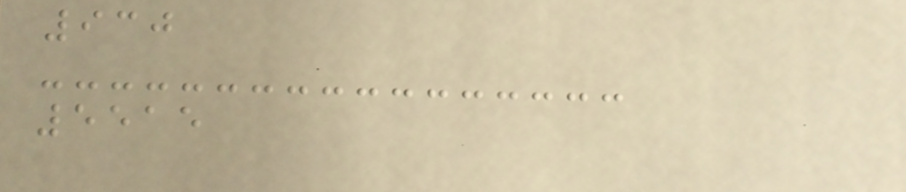930
5515
